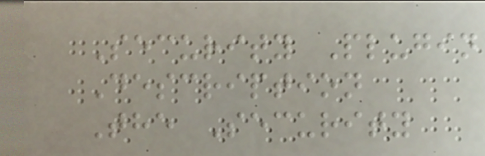Security Plugin
Description
The Security
